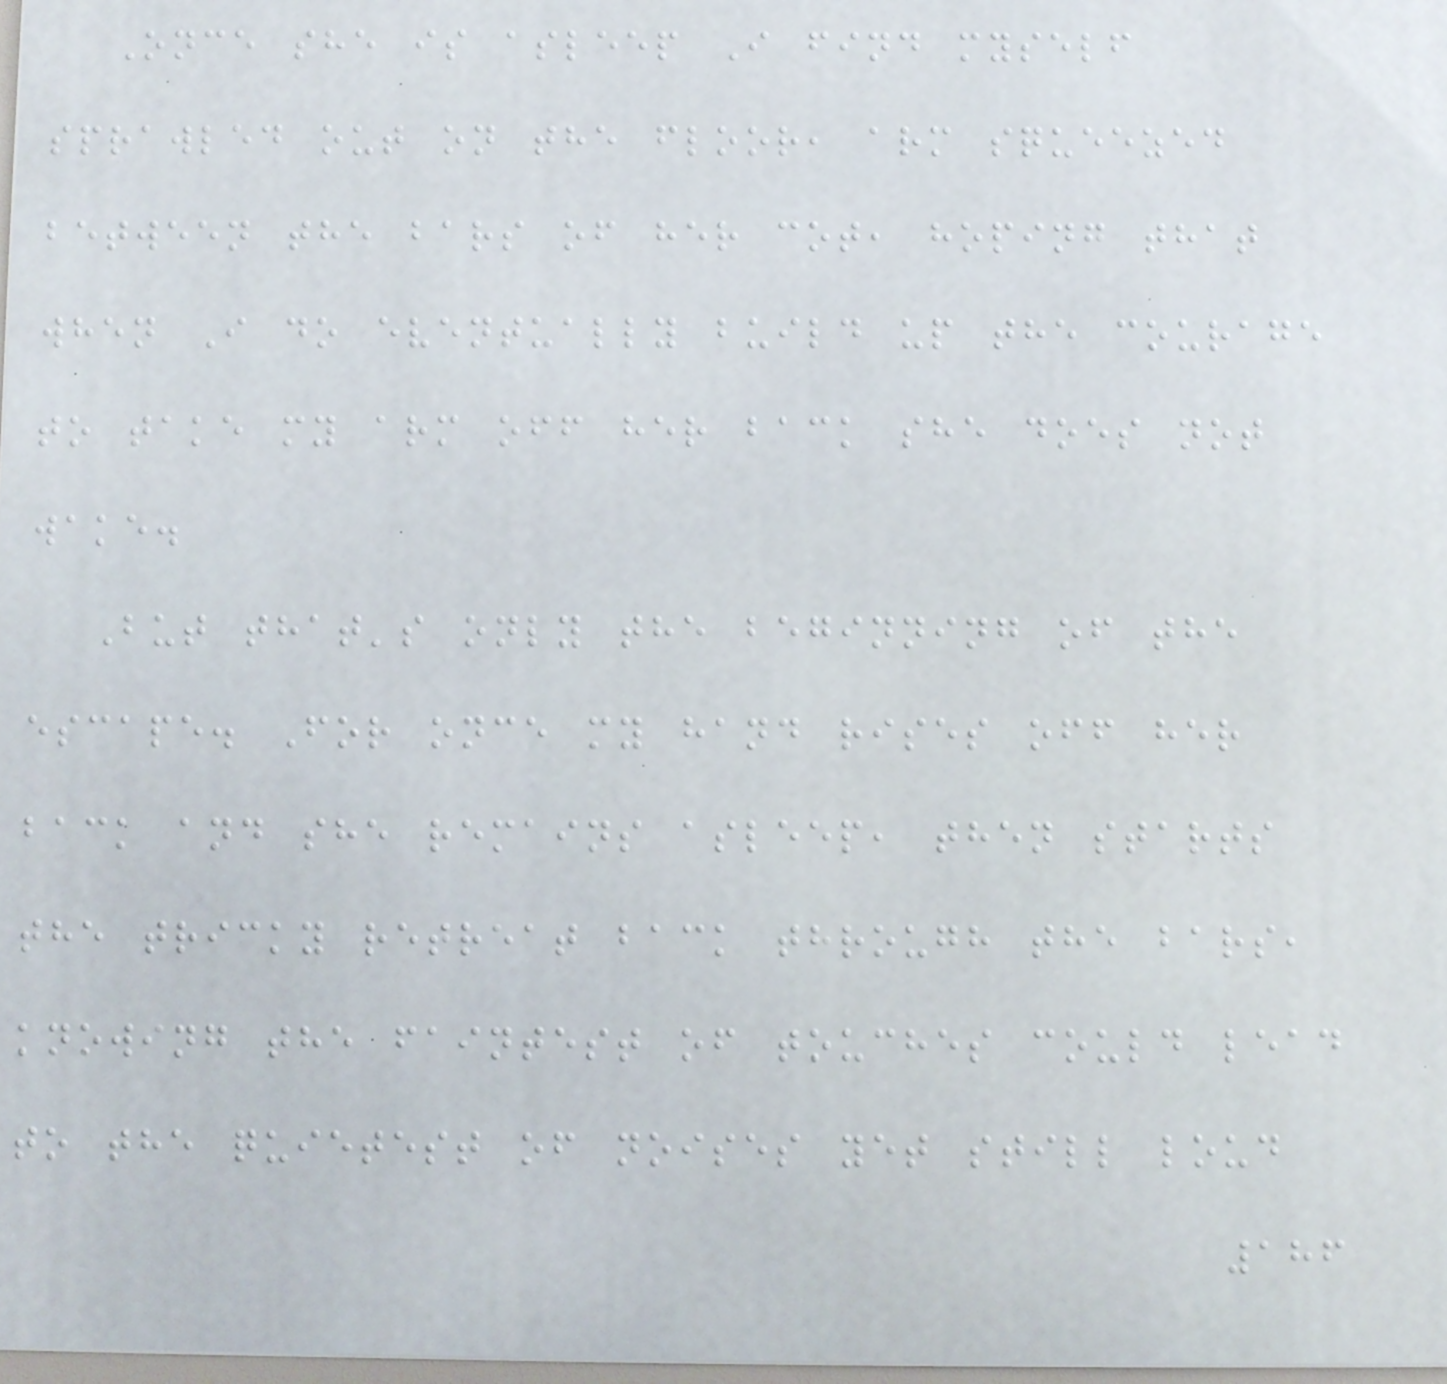Once she is asleep I find myself
sprawled out on the floor, arm squeezed
between the bars of her cot, hoping that
when I do eventually build up the courage
to take my arm off her back she does not
wake.
But that's only the beginning of the
escape. For once my hand rises off her
back and she remains asleep, then starts
the tricky retreat back through the bars,
knowing the faintest of touches could lead
to the quietest of noises yet still loud
186
